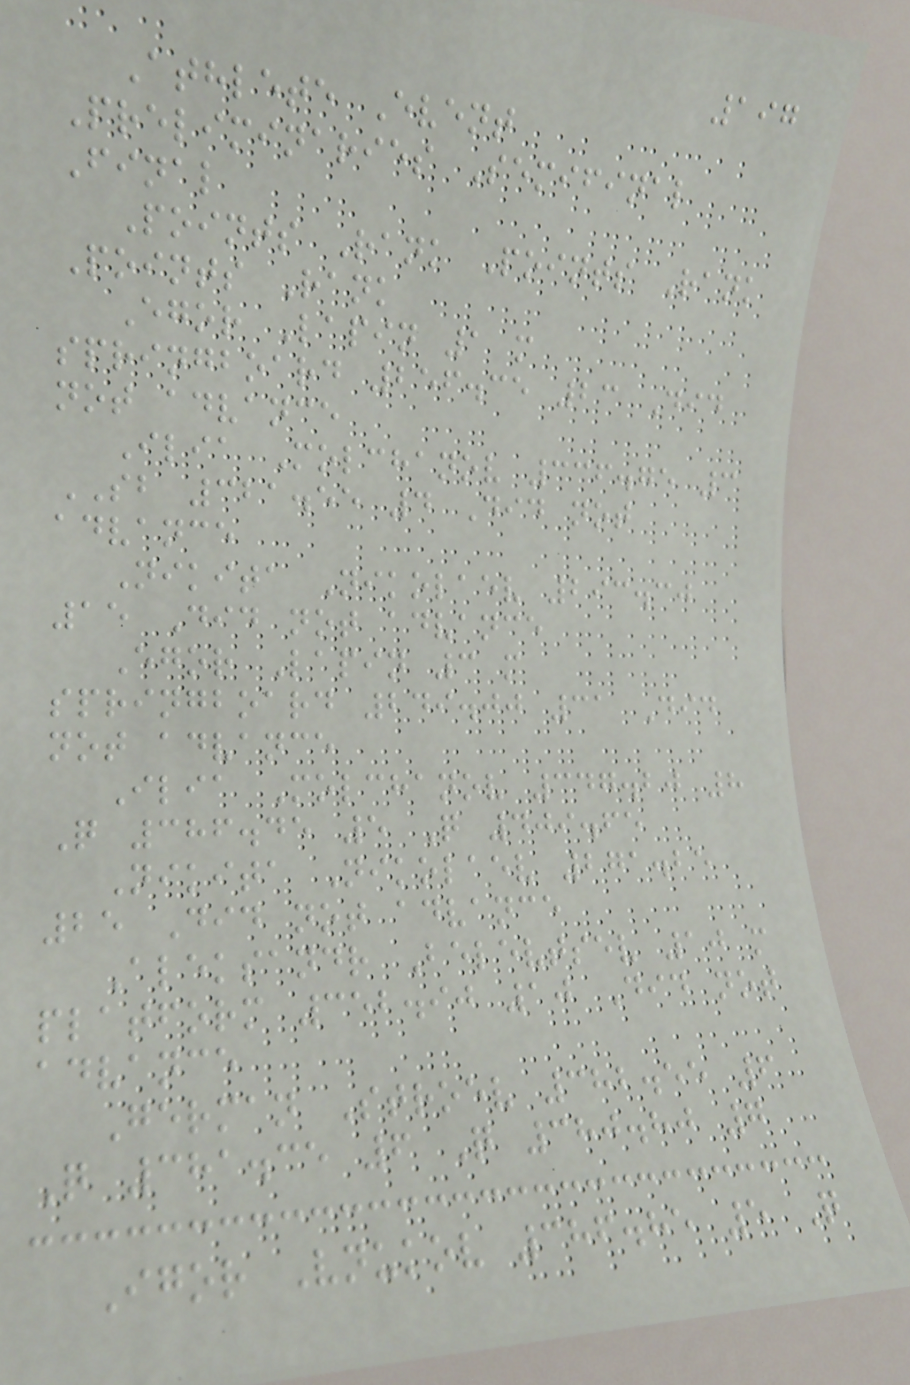197
Athlete Event
Preliminaries Semifinal
Final
Points Rank Points Rank
Points Rank
Egor Lapin 1 m
springboard 256.35 23 Did
not advance
Ilia Molchanov 336.75 3
SB 321.55 4 Did not
advance
Nikita Nikolaev 293.30
15 Did not advance
Egor Lapin 3 m
springboard 249.00 31 Did
not advance
Ilia Molchanov 347.20 8
Q 386.45 5 Q 409.65
Nikita Nikolaev 271.25
25 Did not advance
Aleksandr Belevtsev 10 m
platform 352.90 10 Did not
advance
German Stroev 382.55 6
Q 381.35 6 Q 380.80 7
Igor Vnukov 386.85 5 Q
